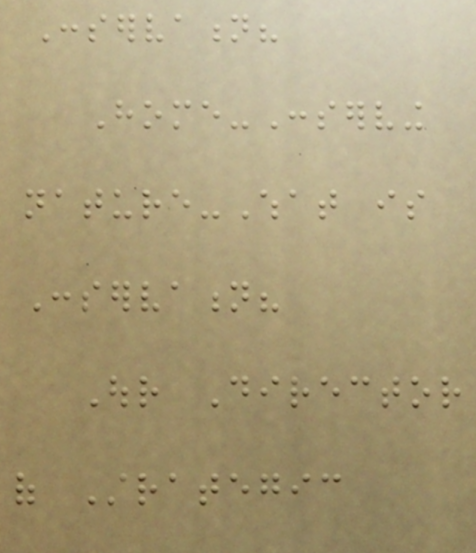Conservation?
Home-Conserving
nature-What is
Conservation?
Our Director
of Strategic
